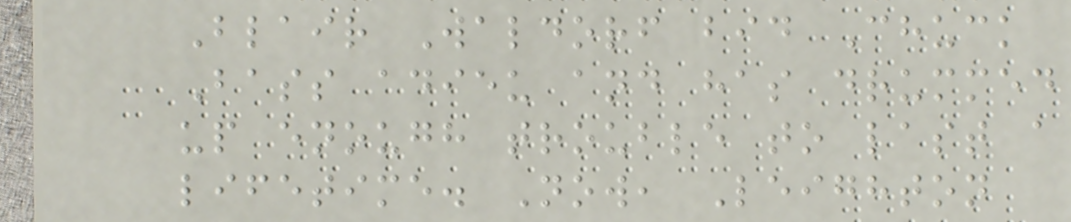Blair Waldorf bid Chuck
Bass adieu and has drummed
up enough trouble to last a
lifetime. Now, Leighton
